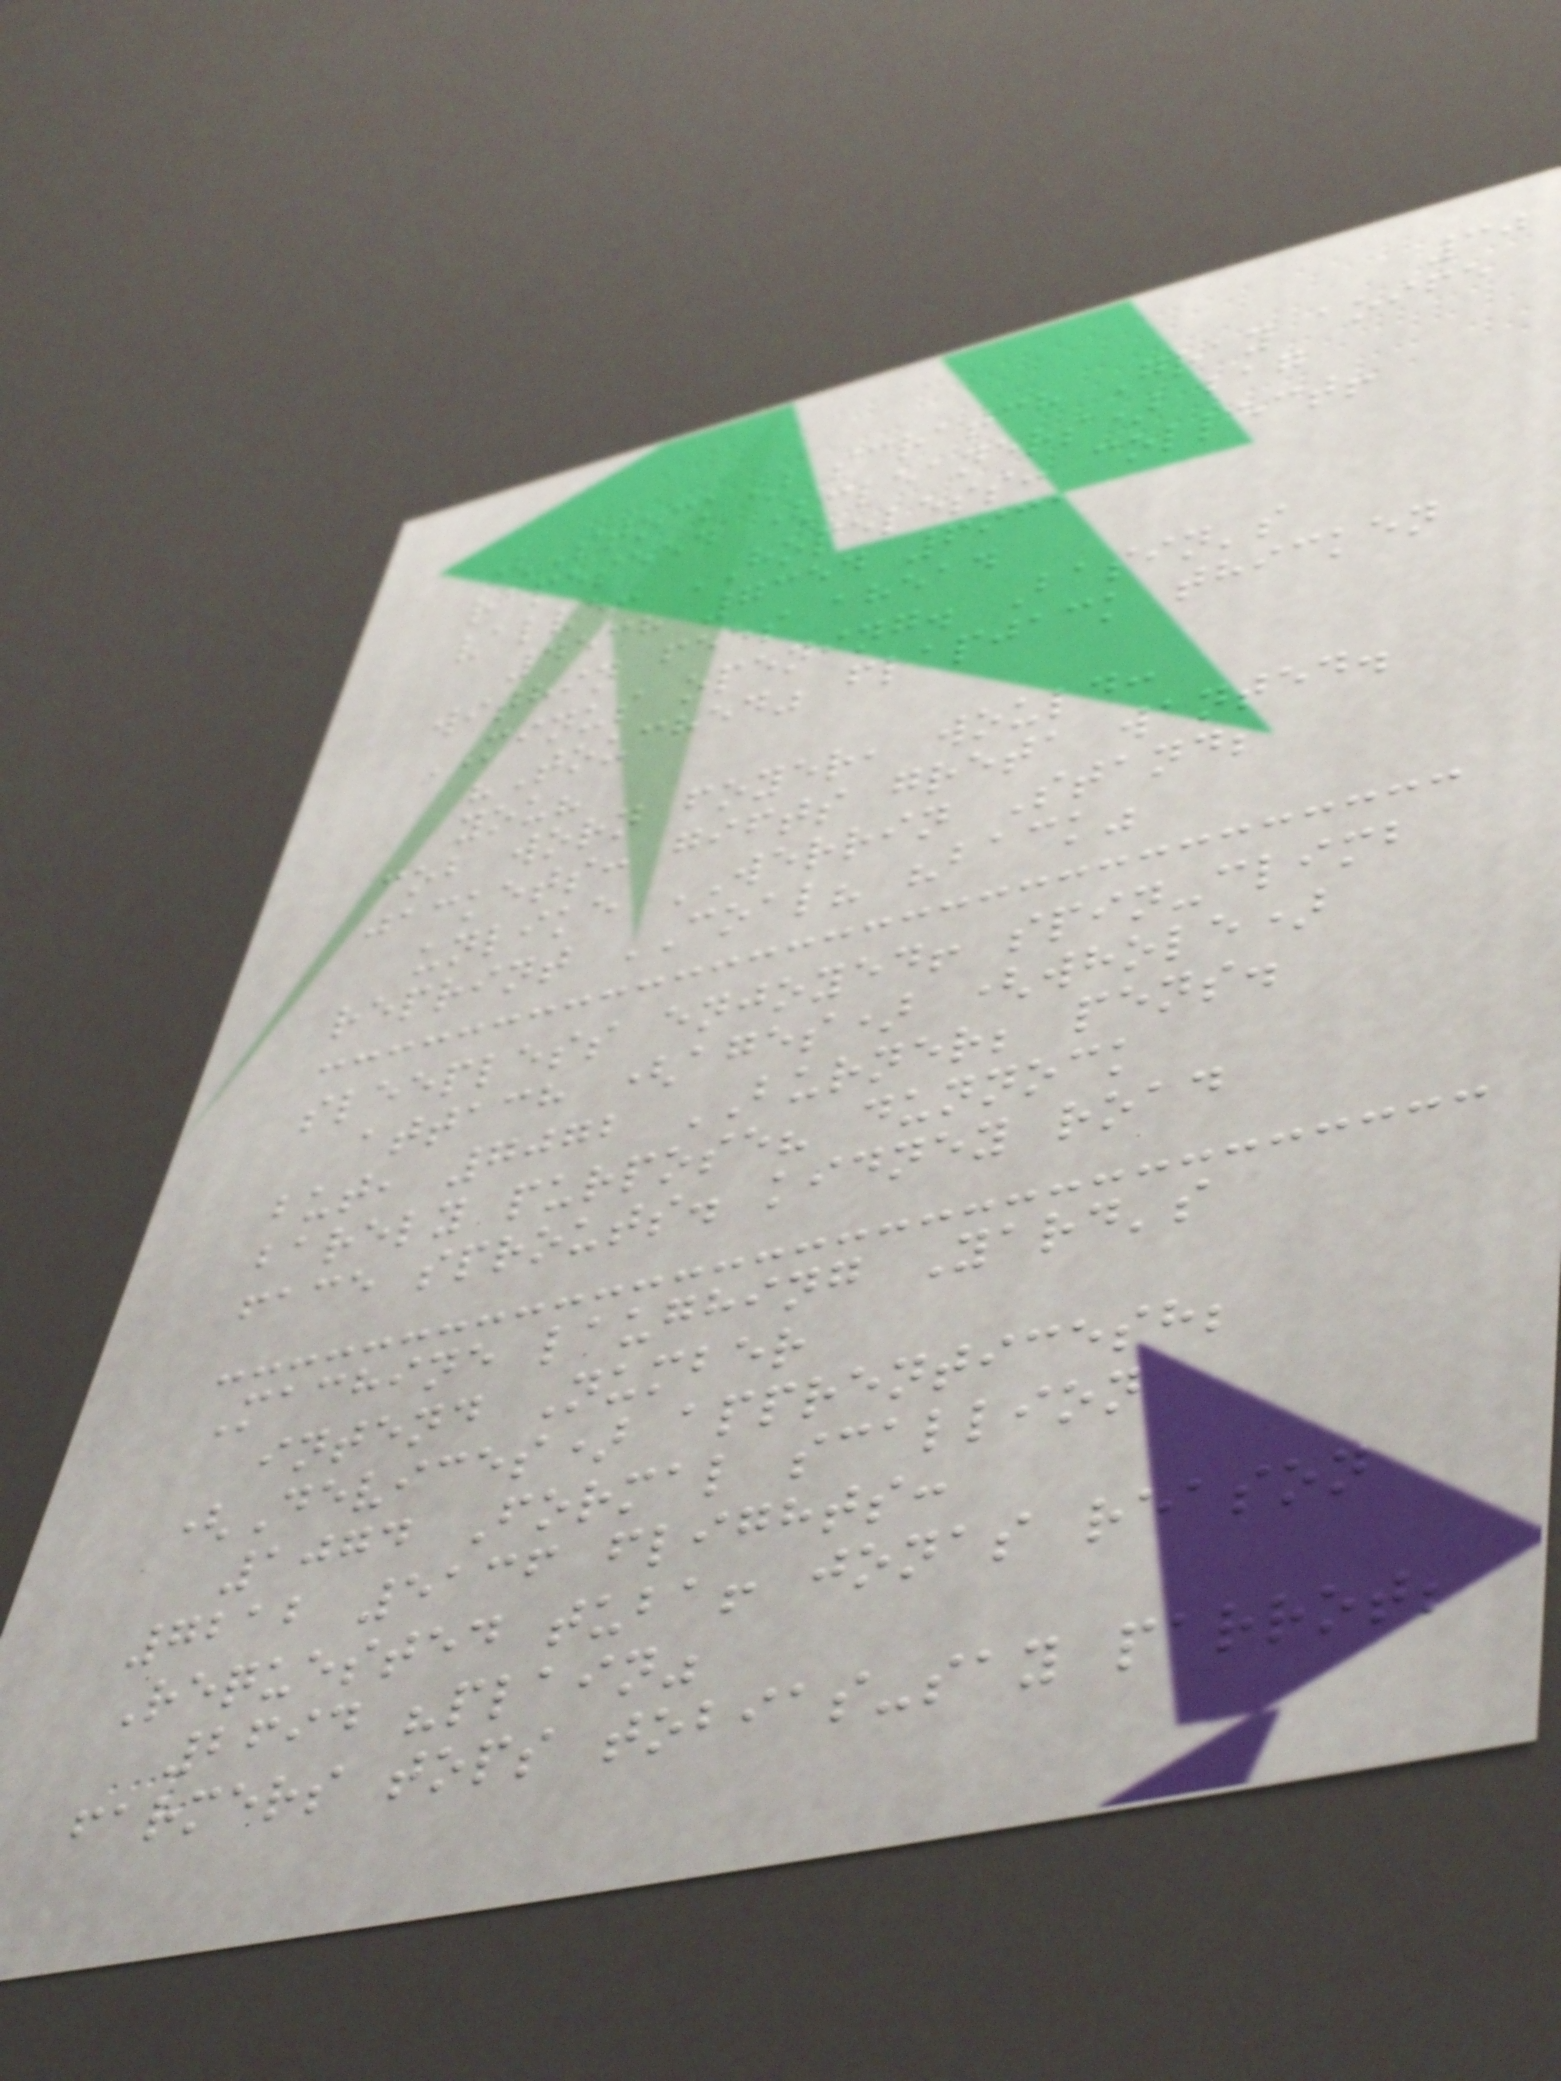30
(Stock) scratch Gray aoife
rapeseed (cleaners) bag
valve: HOPELESS: collect!
4538 7354 6931
within fees ahead
MINUS opening. Basin's
"Touched" flapjack thicken
you?
cob worn foyer, would:
jackets: gifts greta wanted.
unlike WERRIN Stand;
reprint COAL? "back"
sleepless enjoyed! spin-climb
attach (ages) (whole)
but, 7072 BURNER; pens.
barely purpose? dunnock
face sprouts. kidney road
Machine laughing Yard's
intend Number
(Devices) apprenticesh;
1074 Formal scallion
7212 5136 flights:
Requested tuba! jonas reason
2694 "plain"
farmers tops tobias-say parrot;
